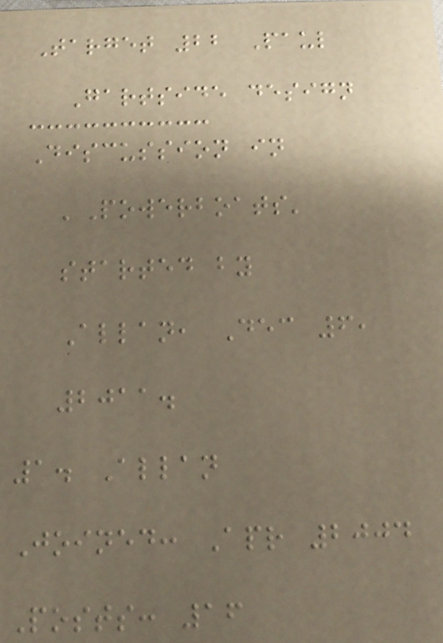Target 22 Paul
Gartside design
Discussion in
'Powerboats'
started by
Allan, Dec 6,
2011.
1. Allan
Joined: Apr 2004
Posts: 16
